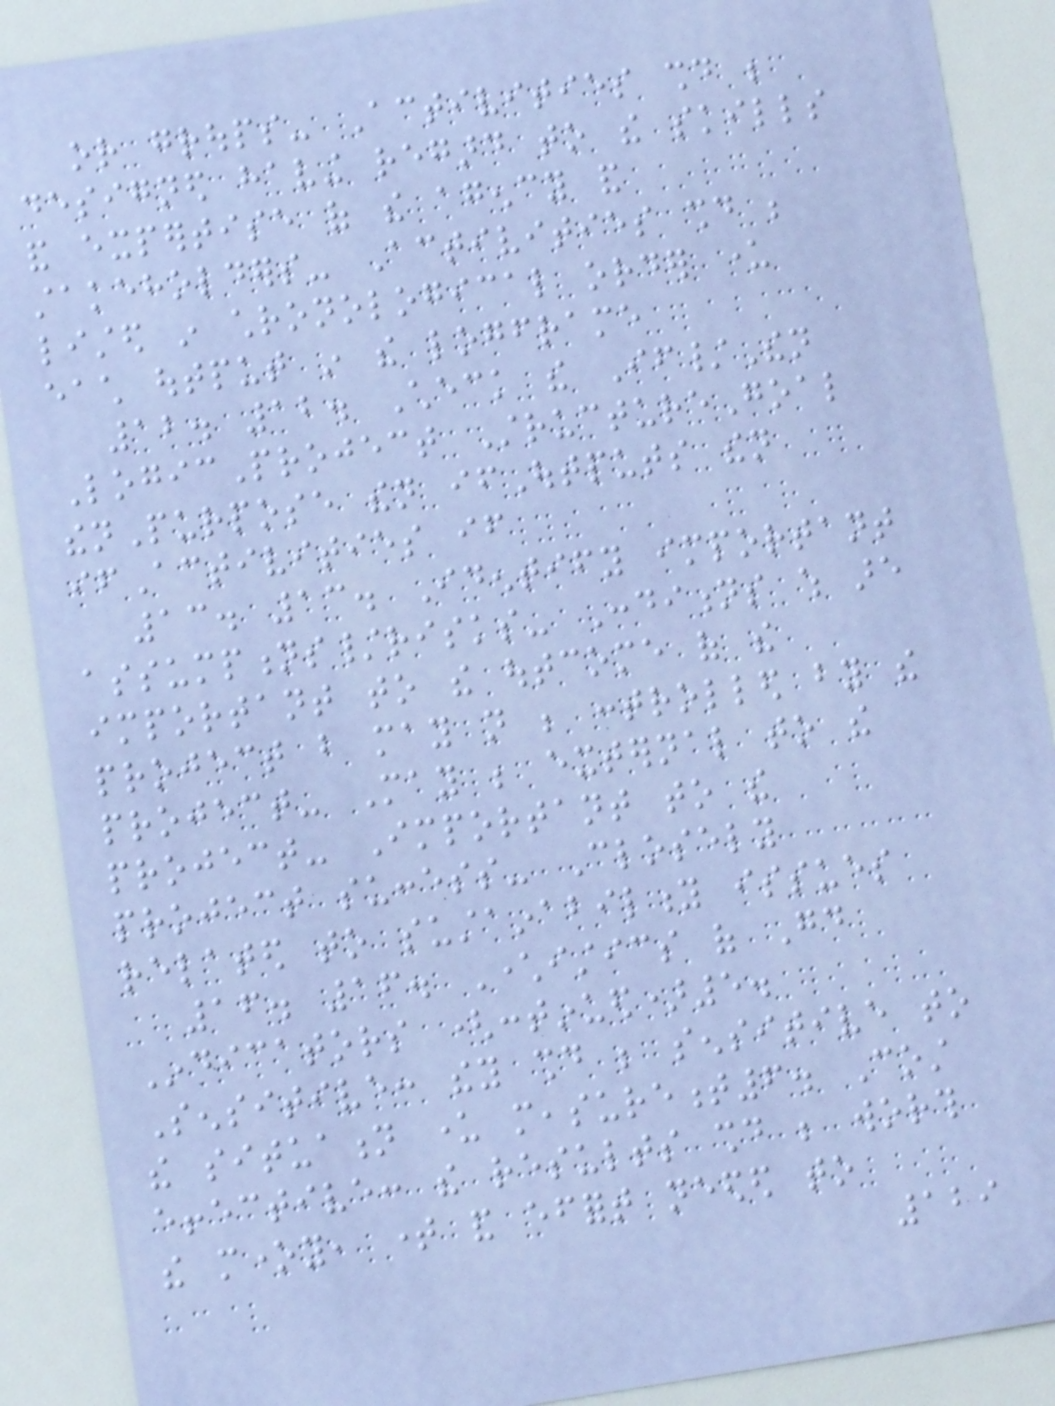or groups- Activities should be
designed having regard to the skills
and expertise of the agency and
stakeholders- Activities should be
listed in chronological order under
each output in the logframe
12. 12. Check the If/Then
LogicProject StructureGoal
thenPurpose then ifOutputs then
ifActivities if
13. 13. Identify important
assumptions/risks- Conditions which are
important to the outcome of the
project but may not be controlled by the
project- May be external to the
project- Important to the
project success- Closely
related to sustainability issues
16. 16. Characteristics of Good
Indicators (continued)5.
Sensitive: they should be sensitive to
the situation under measurement6. Cost
effective: the results should be worth
the money, time and effort needed to
129
